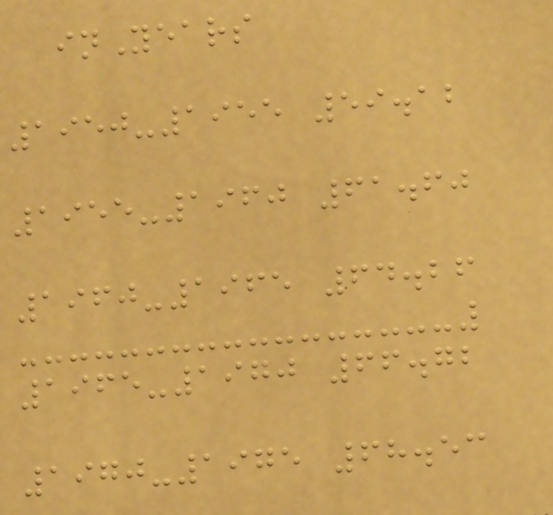inYears
1950-1955 59.12
1955-1960 61.60
1960-1965 64.26
1965-1970 66.72
1970-1975 68.53
